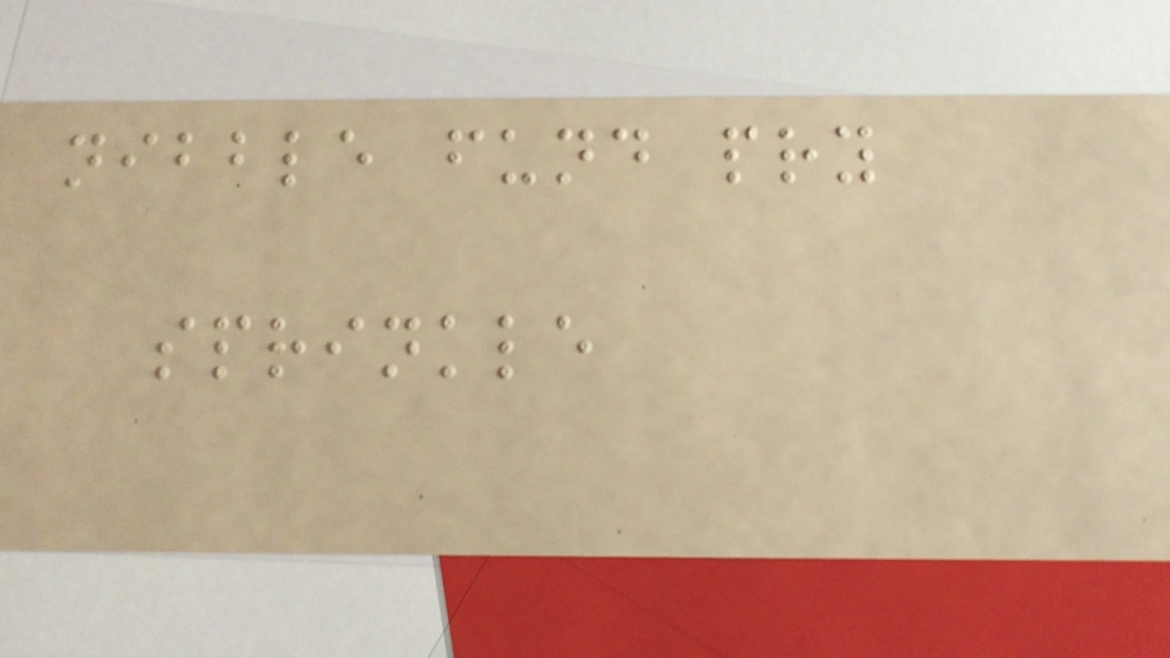nibble fund pry
sprinkle
